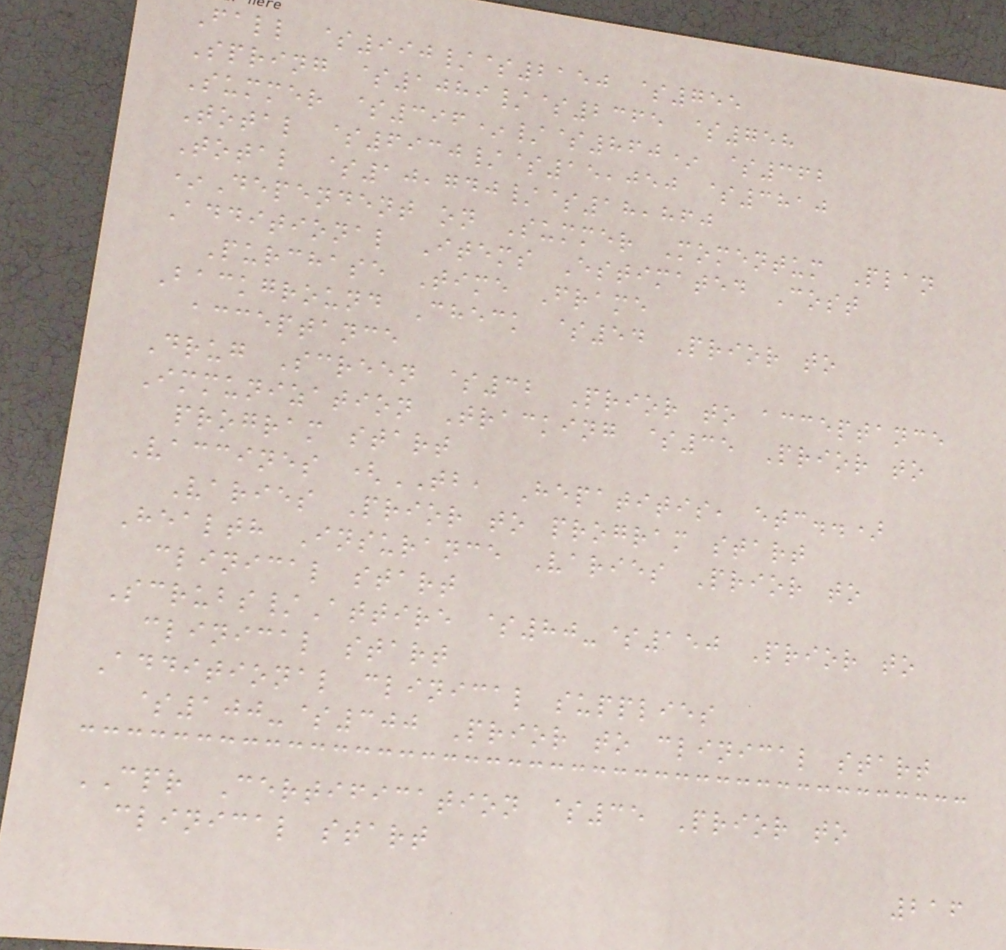Fall $990/$2150 $755
Spring $1089/$2365 $758
Summer $396*/$860* $362
Total $6930/$15,050 $3810
Total $10,740/$18,860
*Dependent on Summer Momentum Plan
Additional Items Estimated Cost
Purchase Time Frame
Background Check $54 Prior to
acceptance
Drug Screen $32 Prior to acceptance
Immunization Tracking $35 Prior to
program start
Vaccines (TB, Hepatitis, etc..)
Varies Prior to program start
Health Insurance Varies Prior to
clinical start
Scrubs/Attire $80-$150 Prior to
clinical start
Additional clinical supplies
$100-$300 Prior to clinical start
CPR Certification $35 Prior to
clinical start
216
